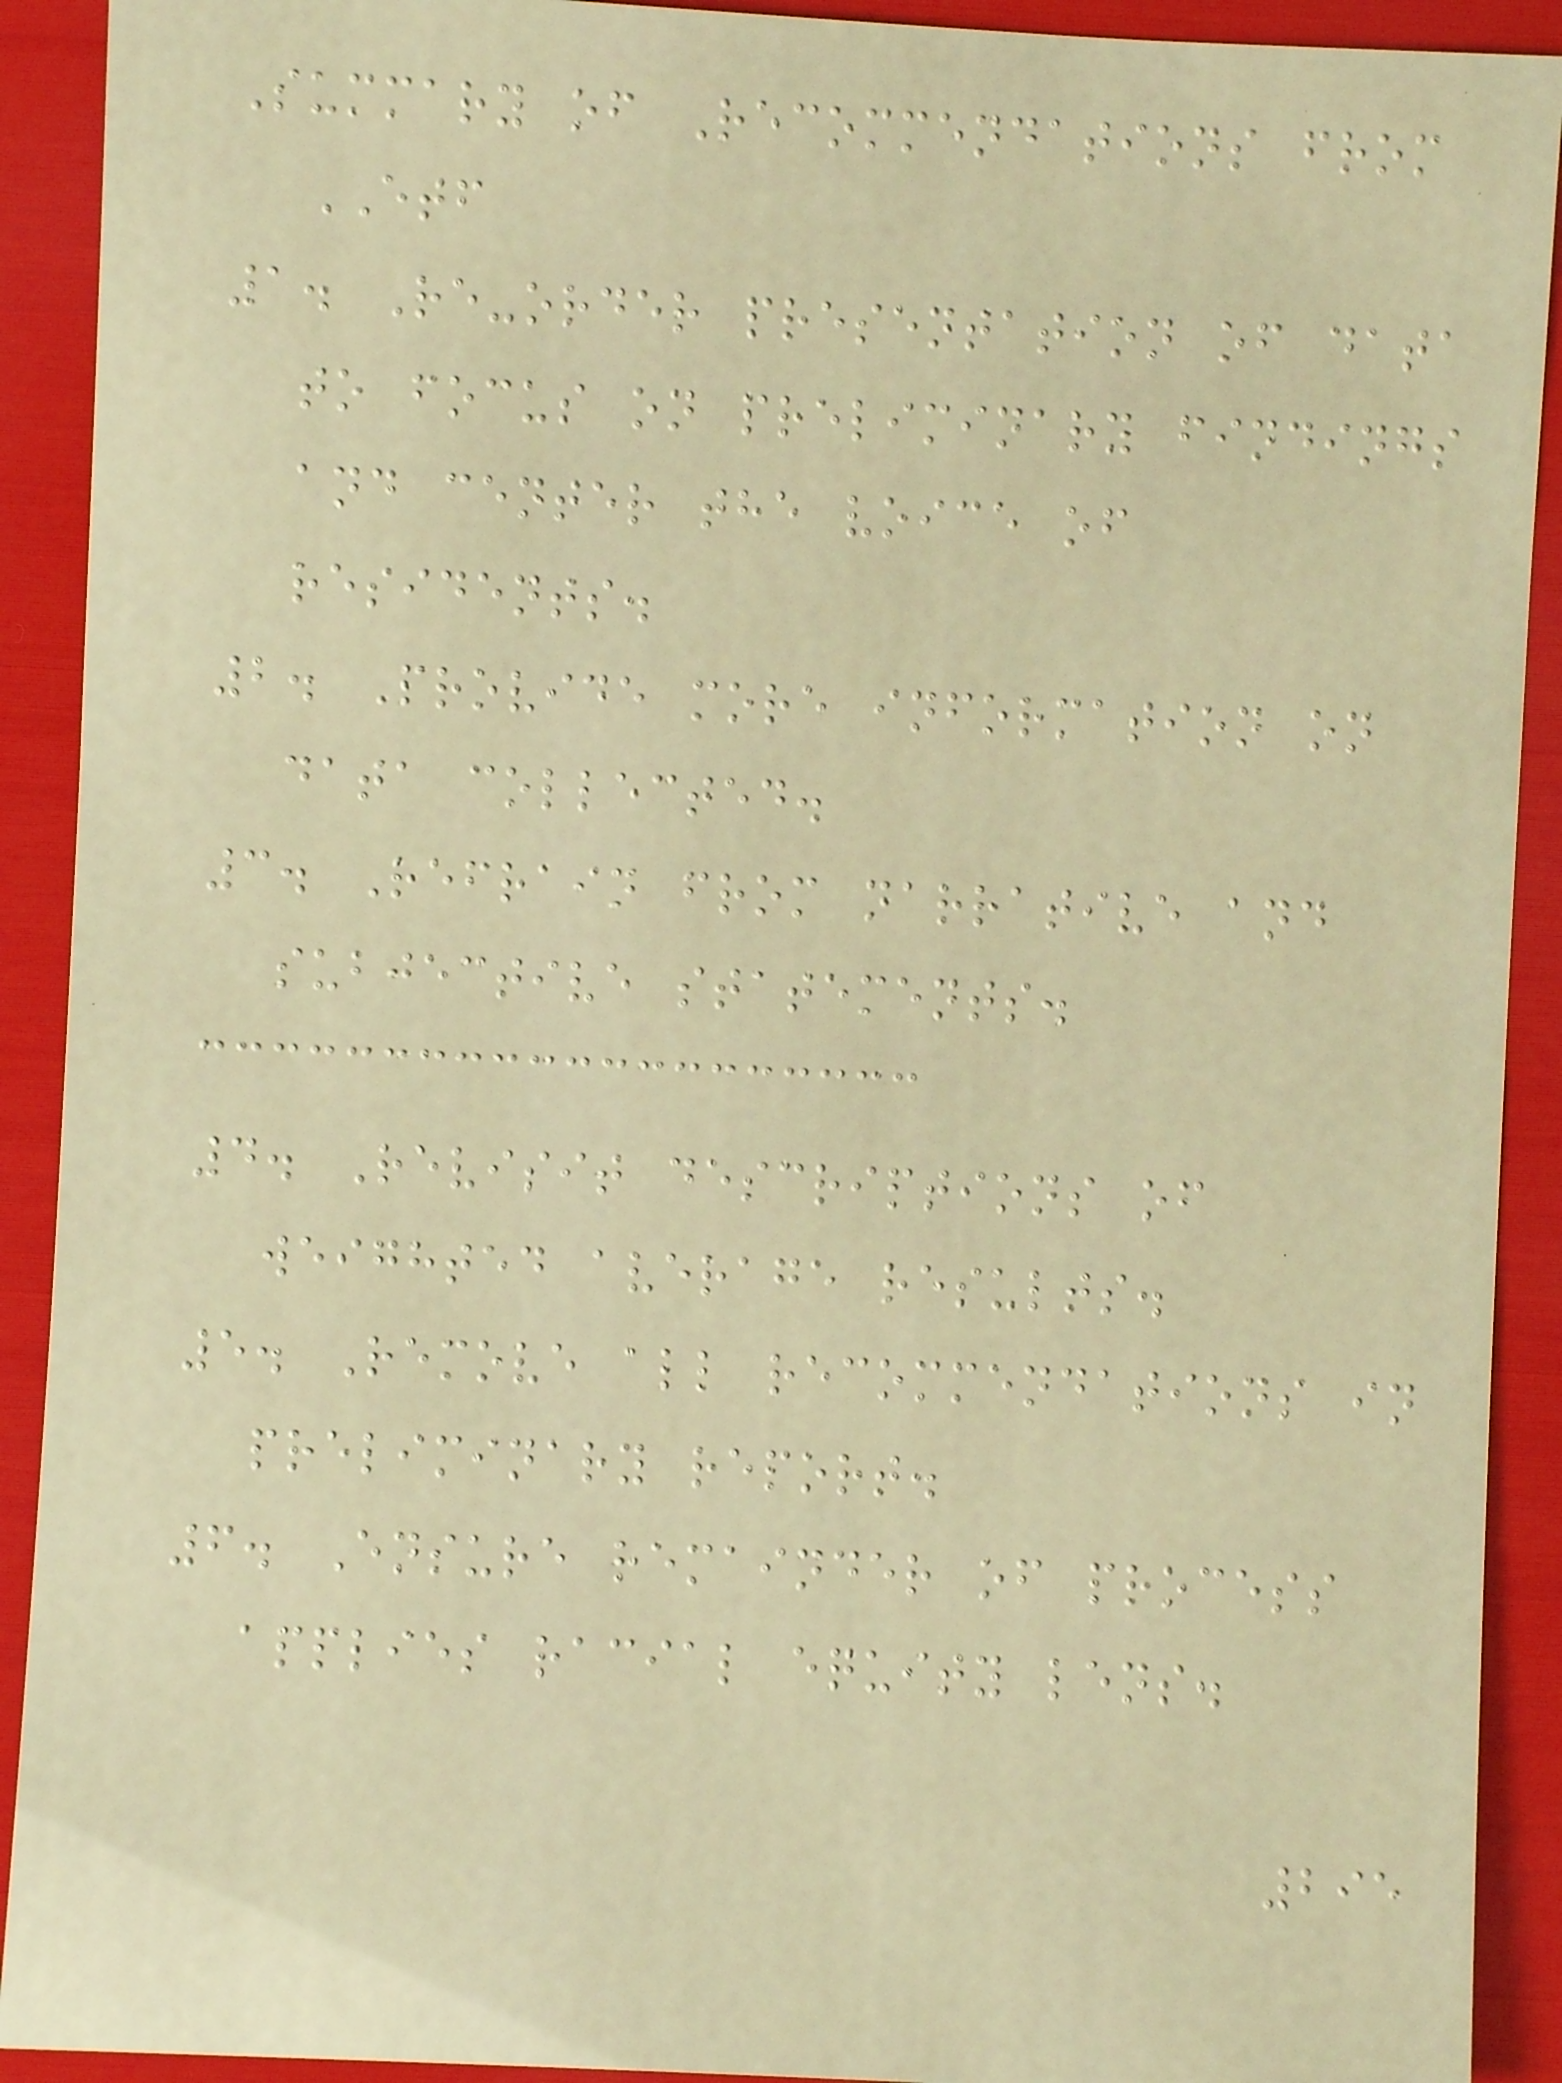Summary of Recommendations from
ETF
1. Re-order presentation of data
to focus on preliminary findings
and center the voice of
residents.
2. Provide more information on
data collected.
3. Refrain from narrative and
subjective statements.
4. Revisit descriptions of
weighted average results.
5. Remove all recommendations in
preliminary report.
6. Ensure remainder of process
applies racial equity lens.
295
